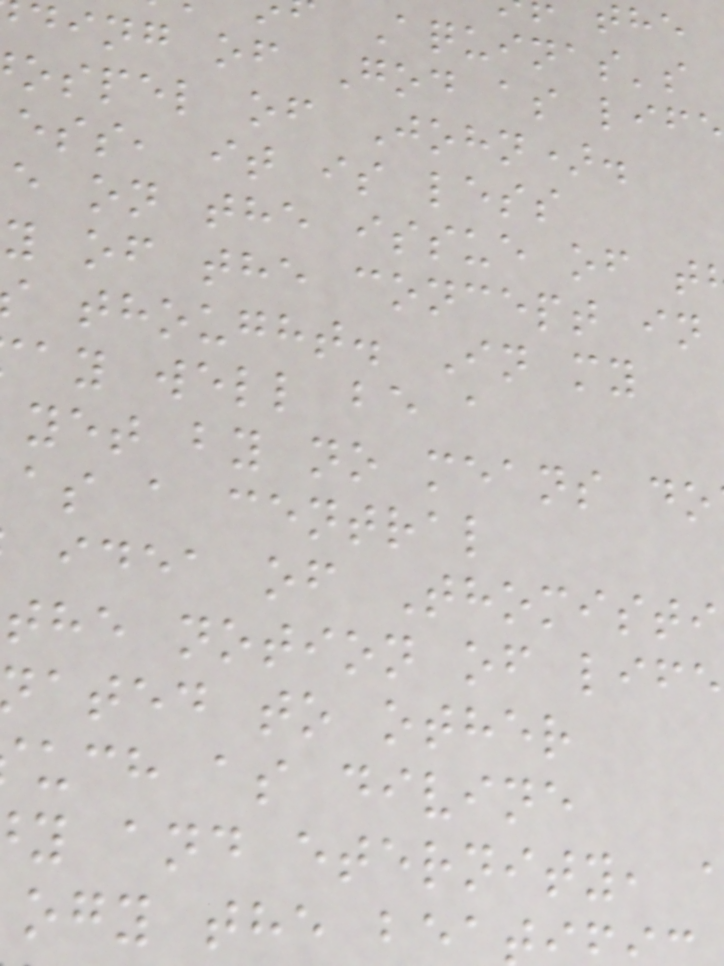Aquinas's
ding of God as life
ospel of John).
ess, it is less
e on the issue of t
y of the concept in
thought. In my
ay well be a
yet by no means do
as a central
idea of Thomisti
the notion of life
ated to other
uch as divine
y and eternity,
ogy the be
